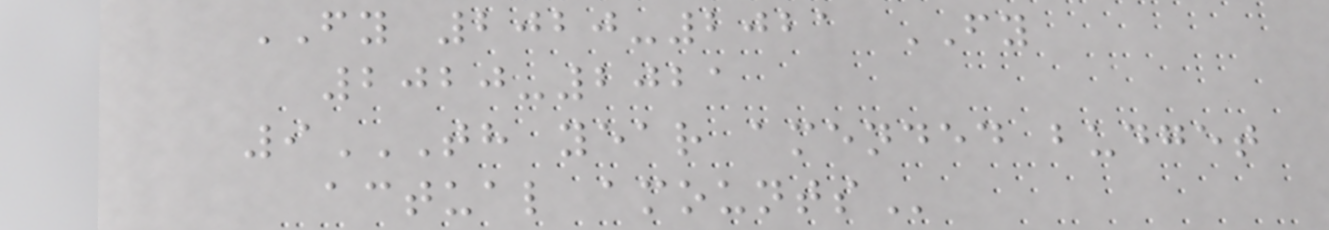FY 2020-2021 FY
2020-2021
9TH YEAR AMENDED BUDGET
ACTUAL AMOUNTS
